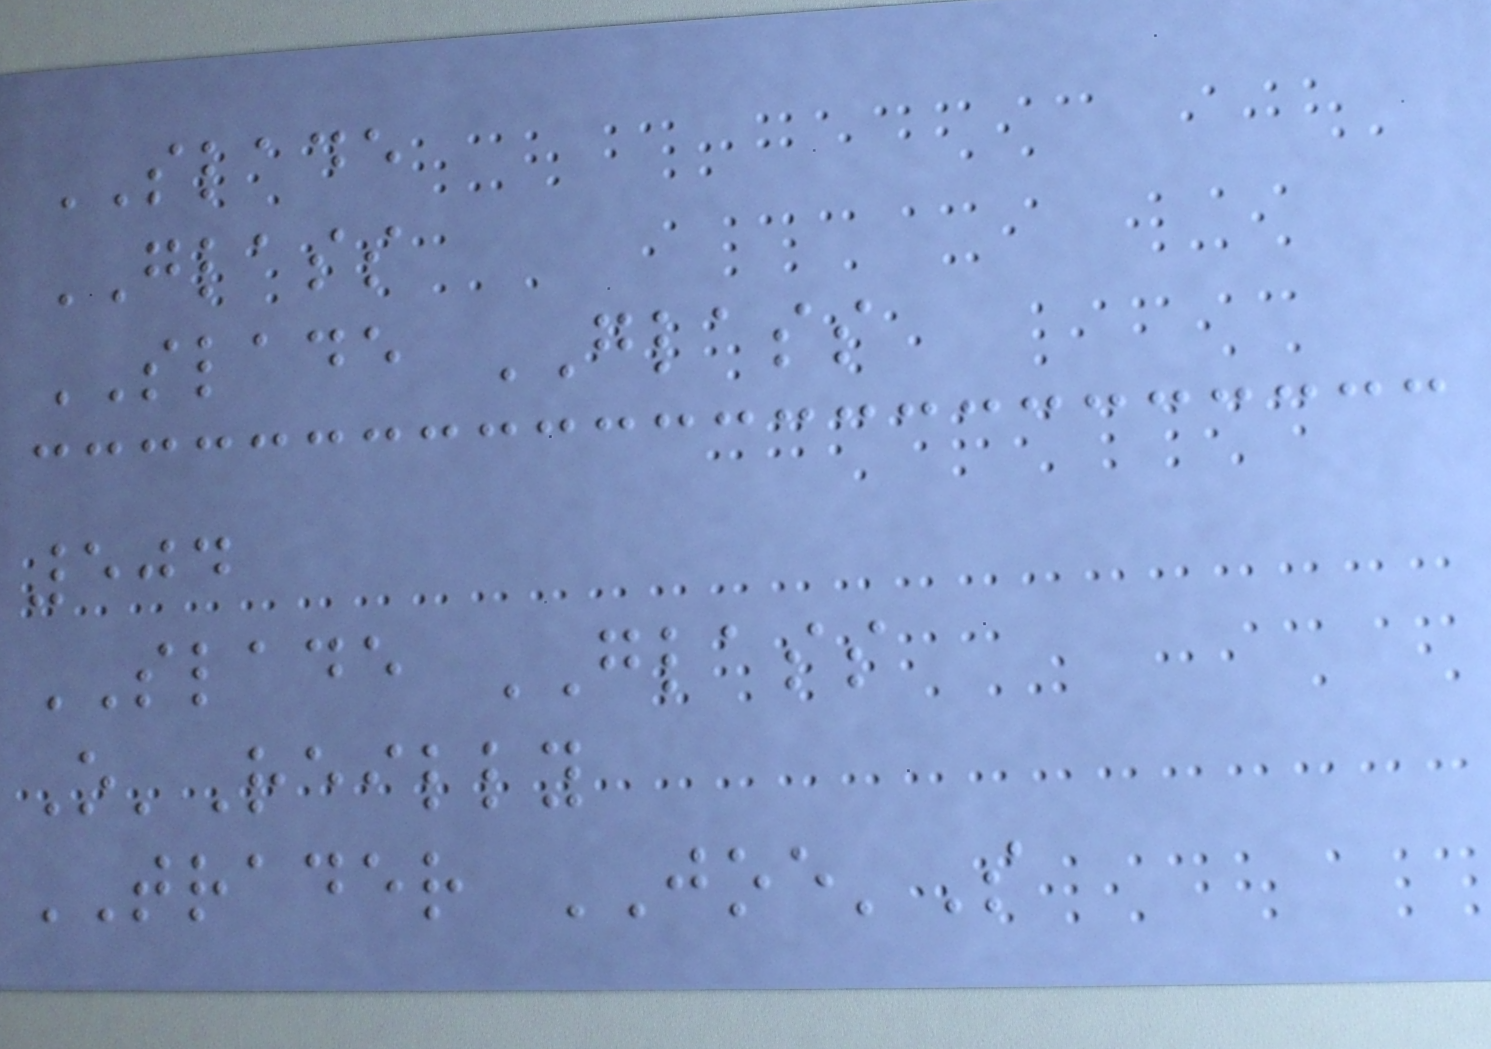SLADE
GLASS
SLADE GLASS
504
SLADE GLASS
O'Reilly
TRADER JOE'S
